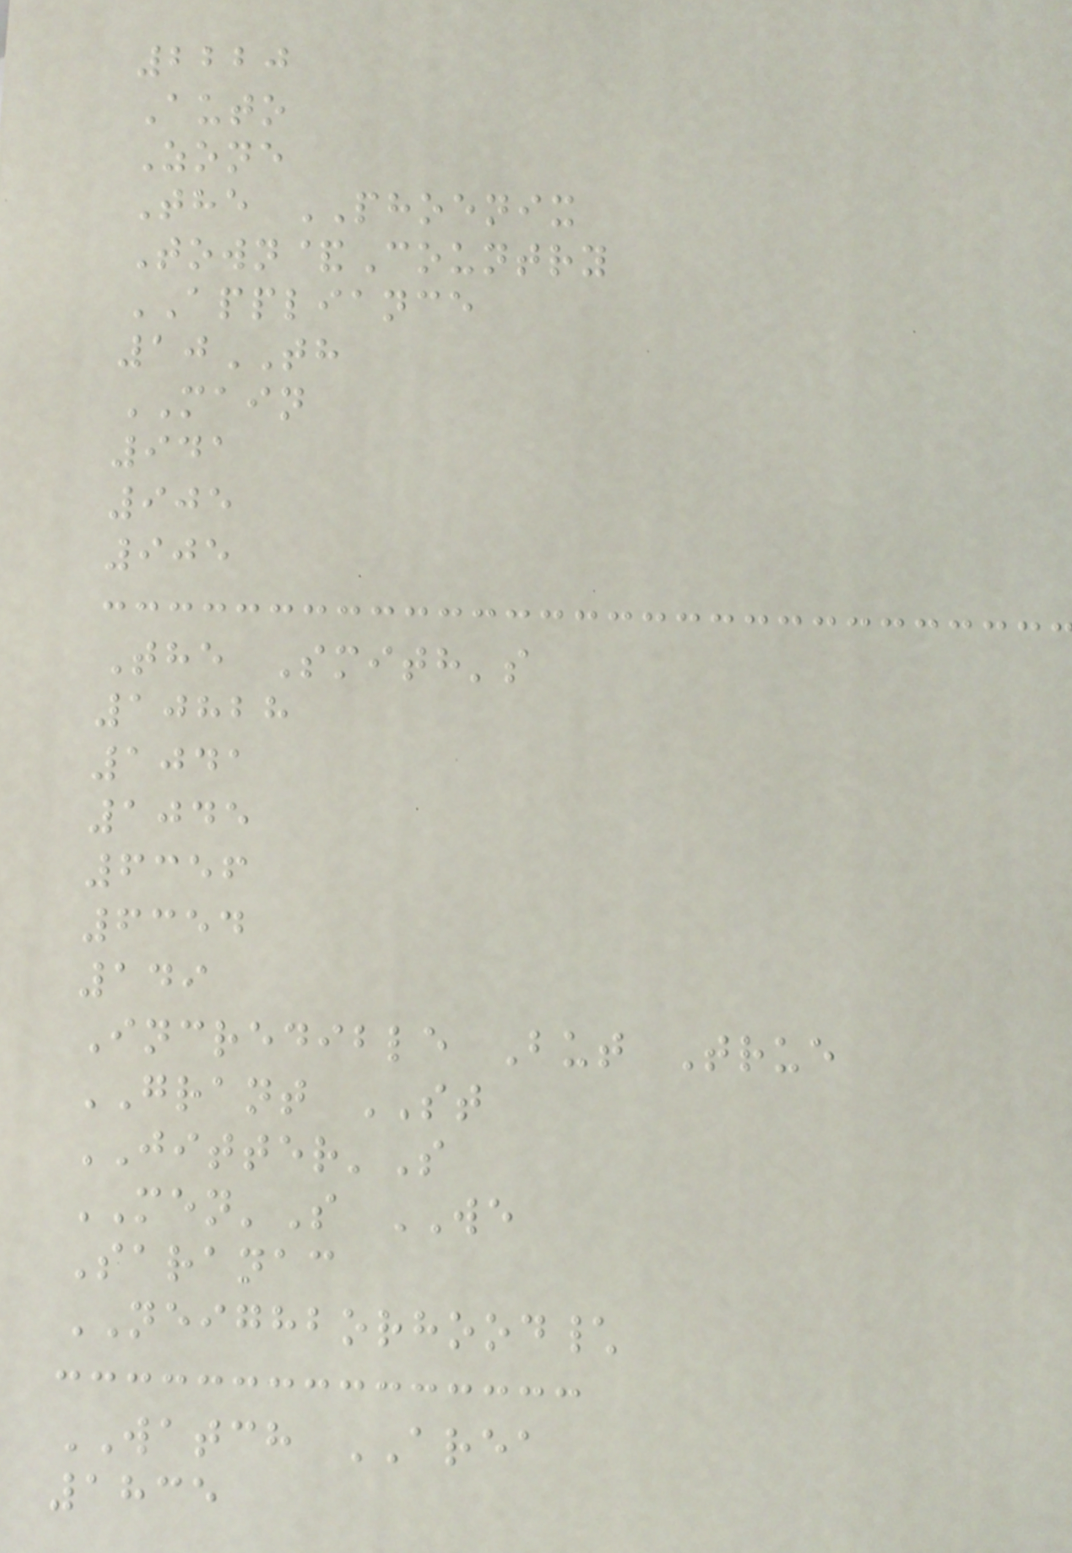2220
Auto
Zone
The PHOENIX
Town&Country
APPLIANCE
10TH
MAIN
941
905
905
The Smith's
10828
1041
1045
6356
6354
149
Incredible But True
GRANT ST
JITTER'S
MEN'S WE
Saranac
NEIGHBORHOOD\
WATCH AREA
1835
